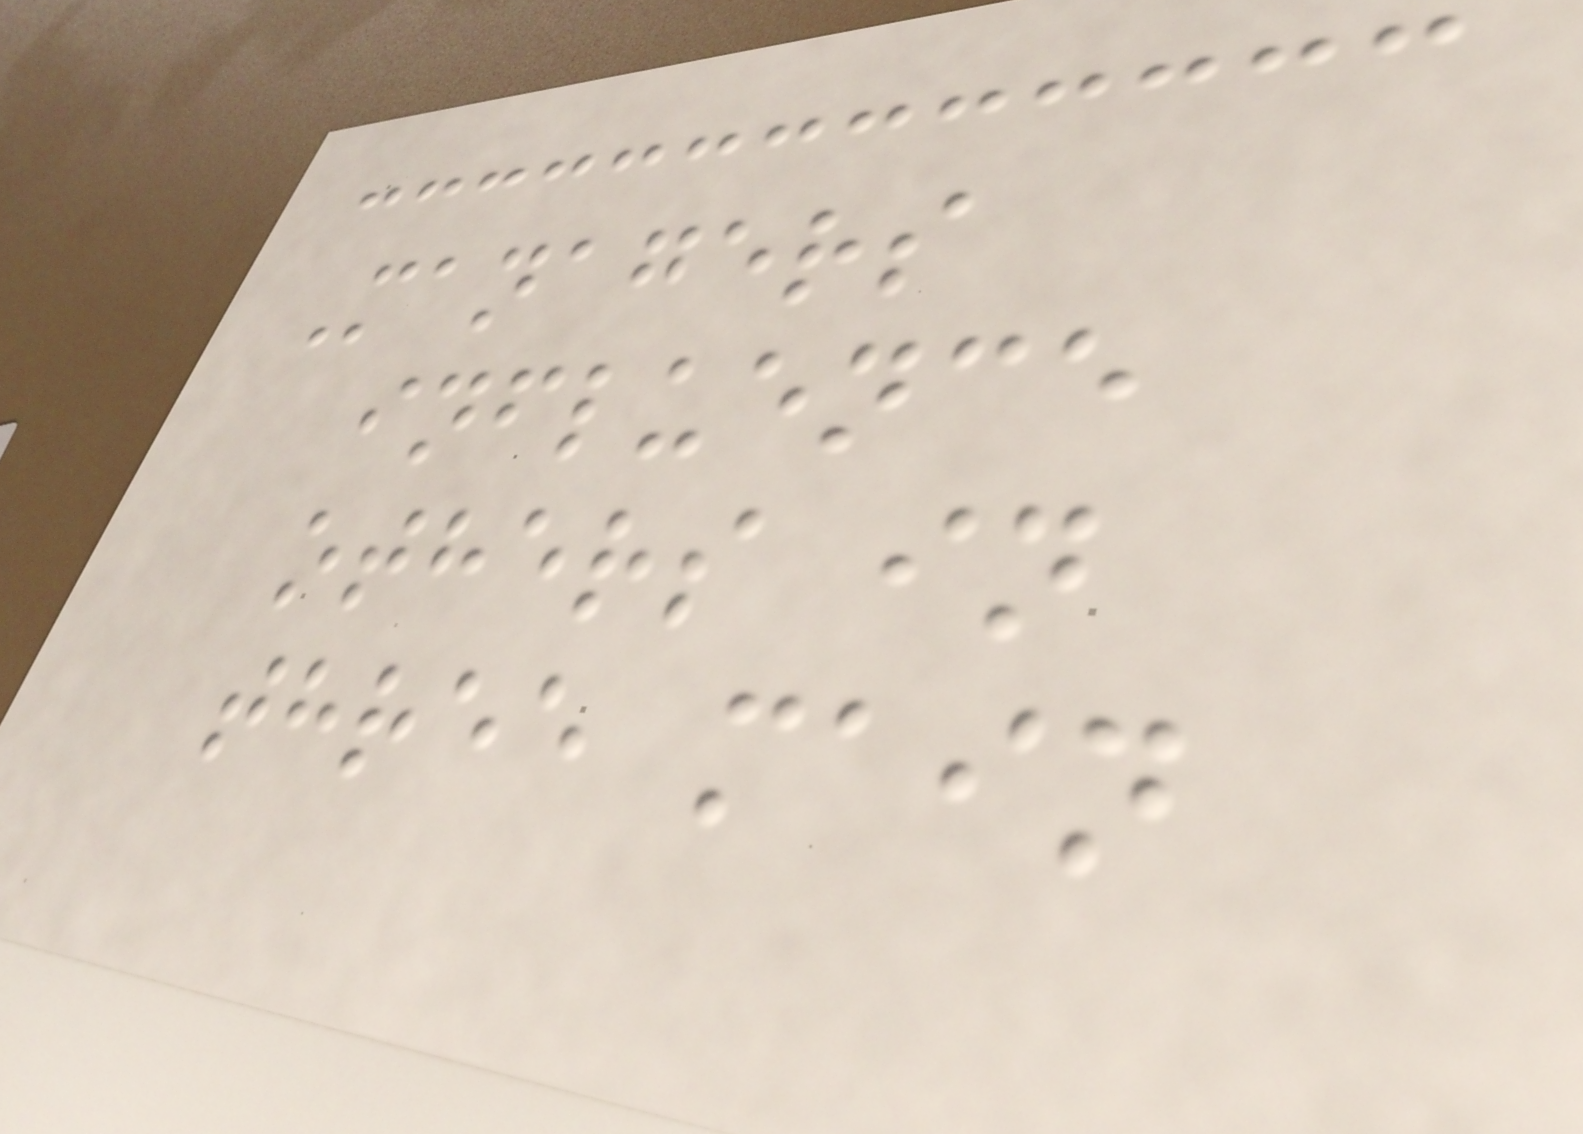Managers
influence
others in
three main
